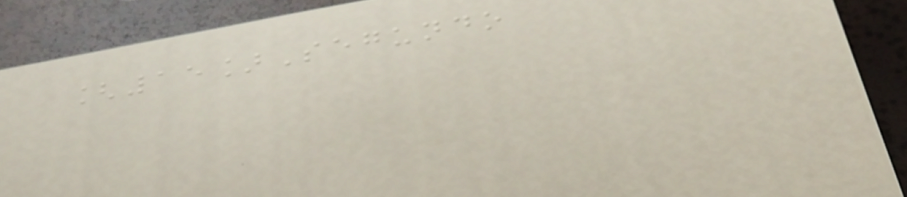[15]Segundo
